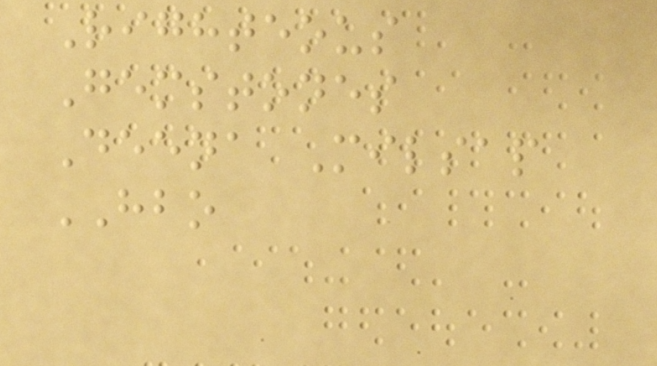Righteous
Gemstones
Deena Milsap
HBO
